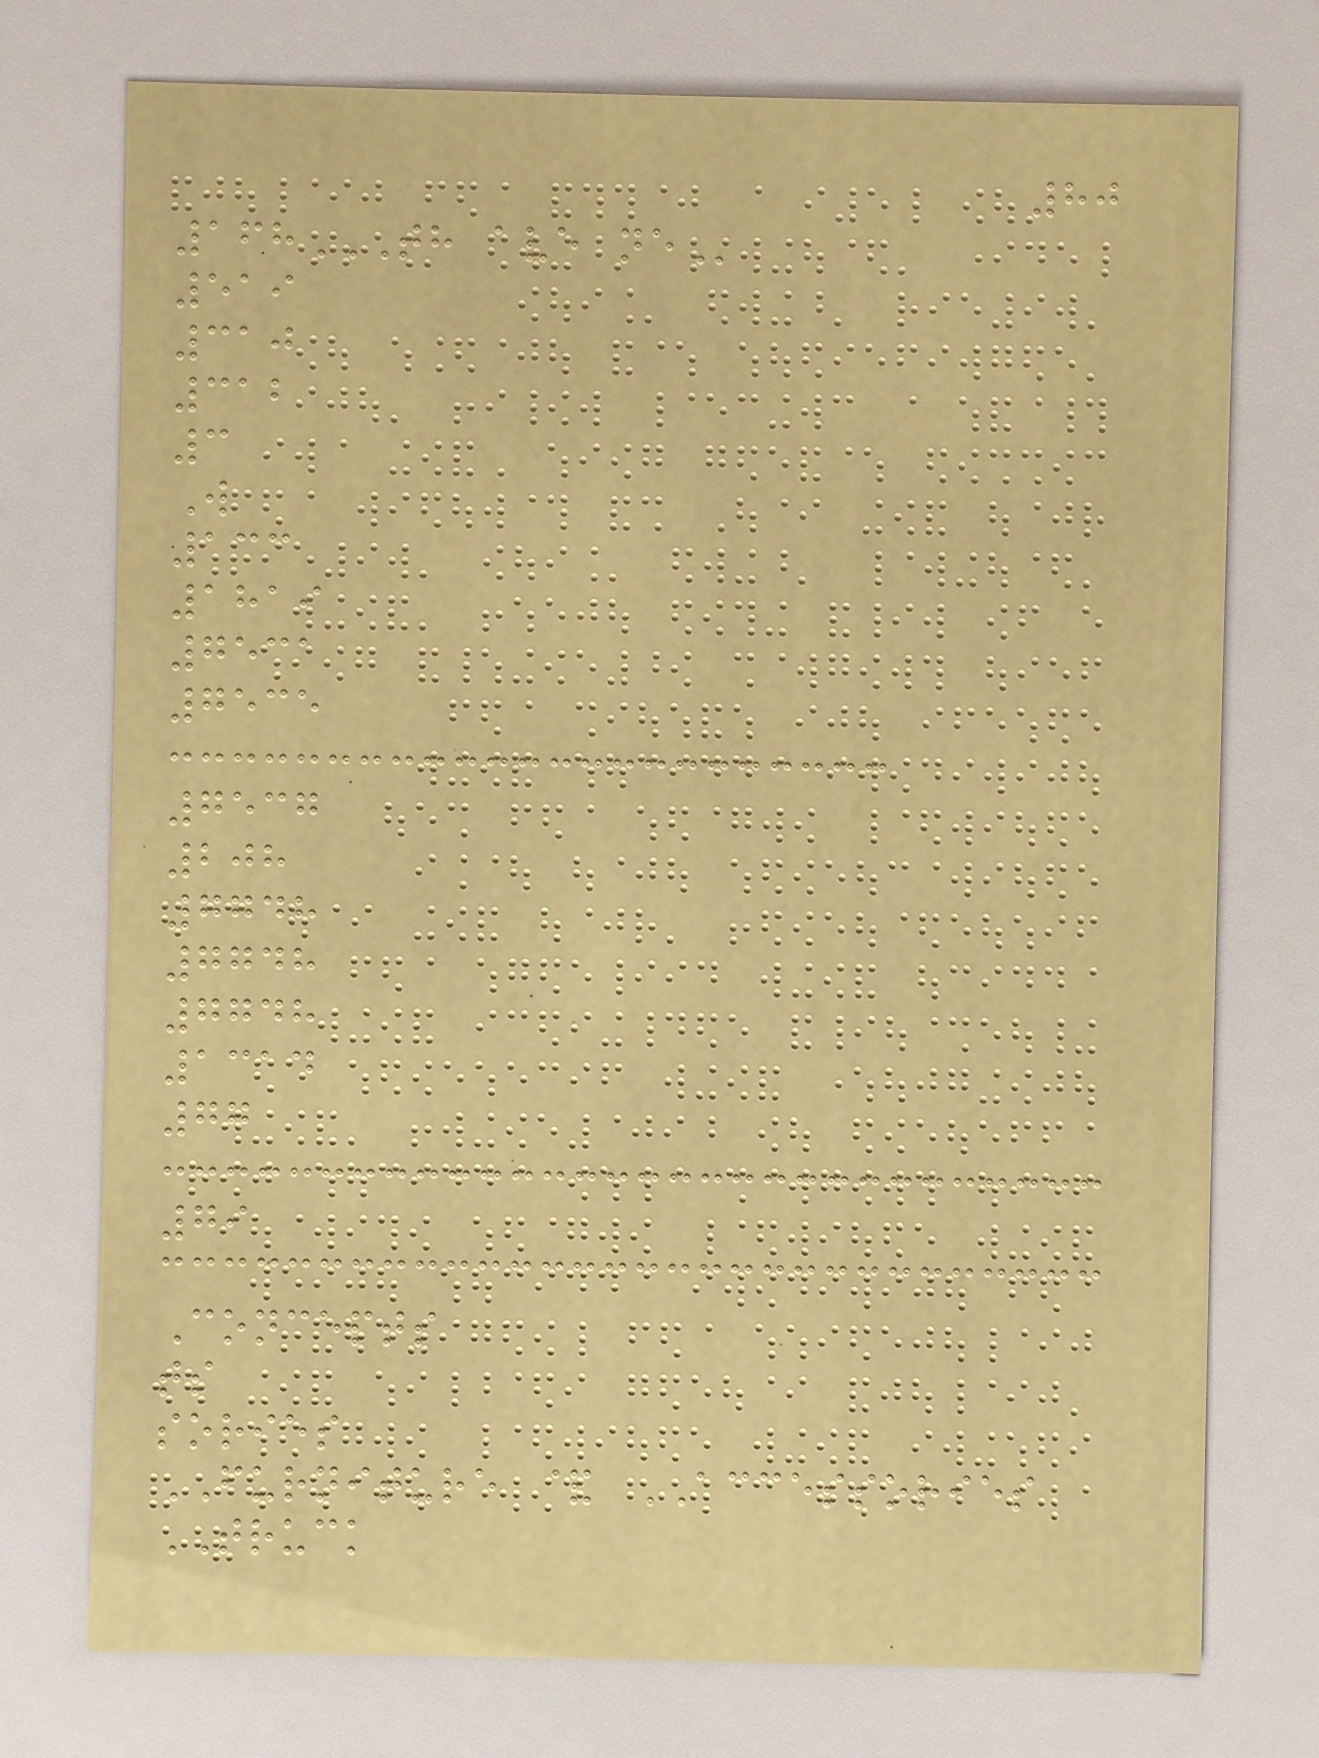80
168TH AVE NE
519
310
312
3
W
133
1819
7531
7535
7537
208
7748
7748
7748
1314
77
79
Concepts
ts
sories
FURNITURE & ACCESSORIES
TRUCK
